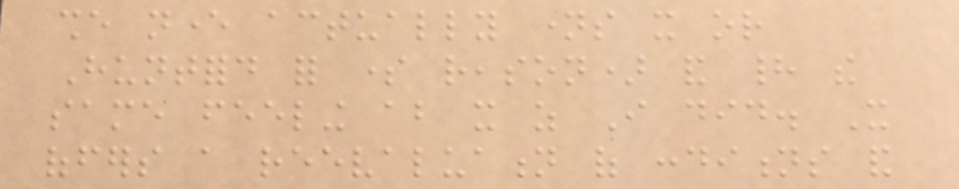she never actually names it or
Huntford for some reason) and had the
same feeling about it as I did. It
offers a reevaluation of conditions and
